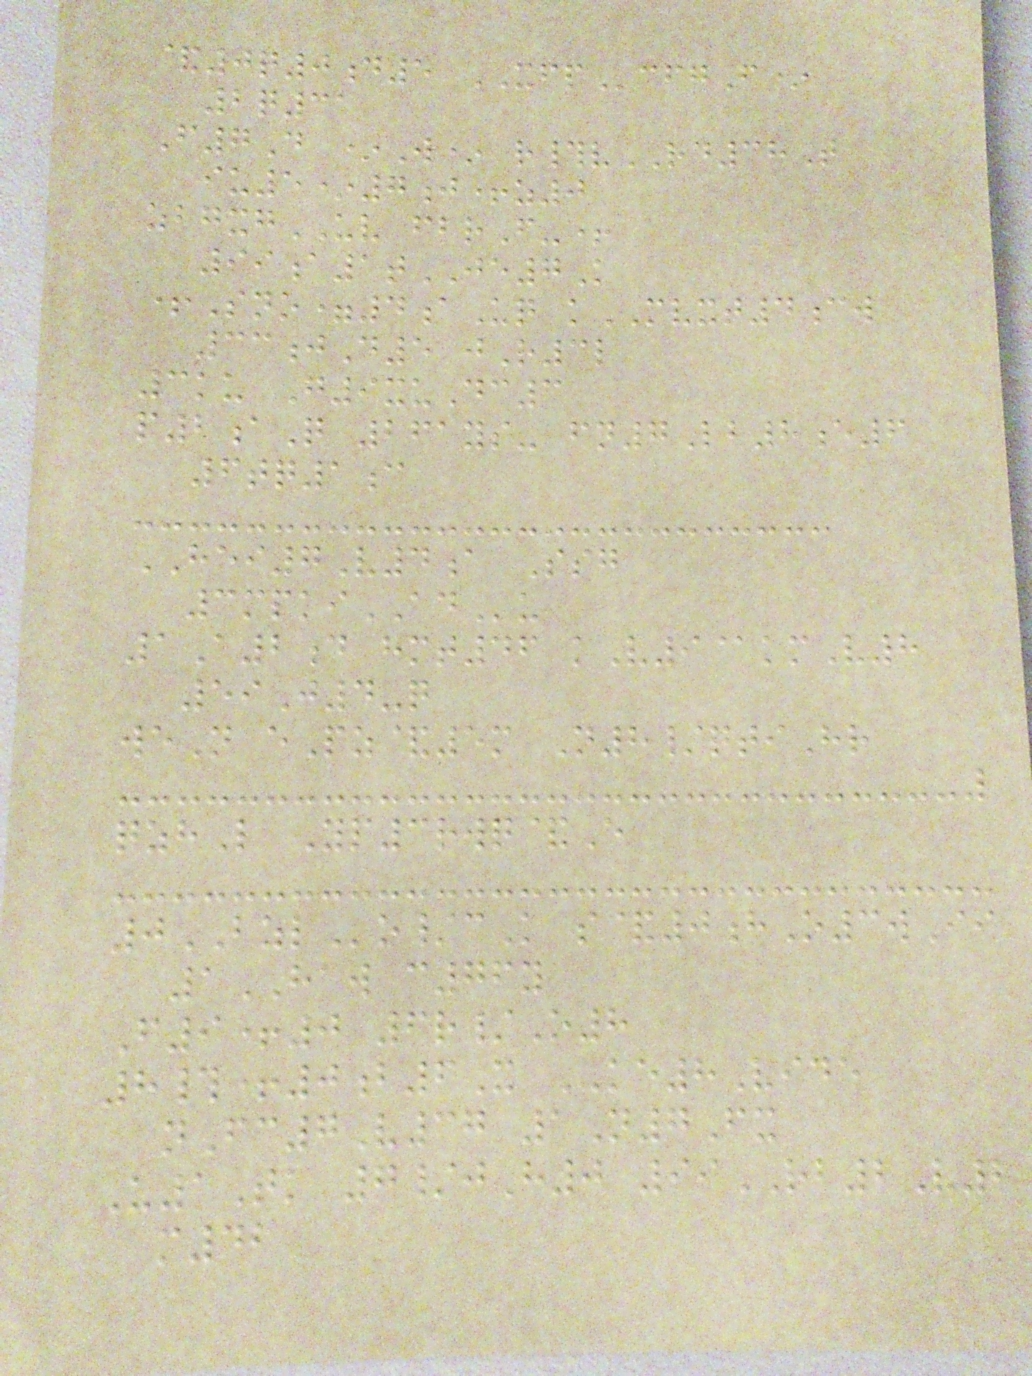&0q0d5 XFPcfgF*
2q31
F7D *W* r#vRD38T
iu5*7j+z0
zbgxgUV fbrF-+
99a1tJE7K
+Sno=4aUq kMVXT4cw
33jD5 jR3l
3ku G9xuDc3
p2aQ 261ys- fn7Lb8e6
6tq1c
HEI7V4a Ssg
3mpkiADu
1A2d hmt46 kV9@kmV8
59J4-q
weN ePz&5m N8/qtiHr
qzhL Yp3rwq&E
0BZLo/cK s&0hO3wIi
1HAW c76y
F9+0 6r/O8
8#+0b6X KE8Vide
nFc7V37 1N7Fx
U1Tk 7/jH0 99RB2V2
m42
